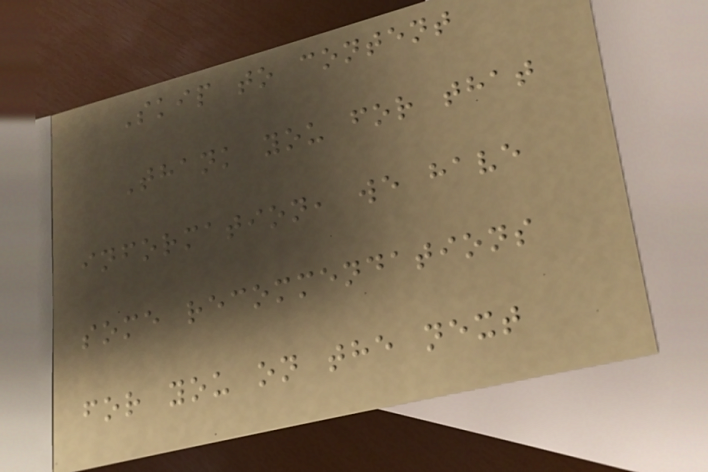Skip to content
Thank you for that
information, we have
some recommendations
for you on the next
